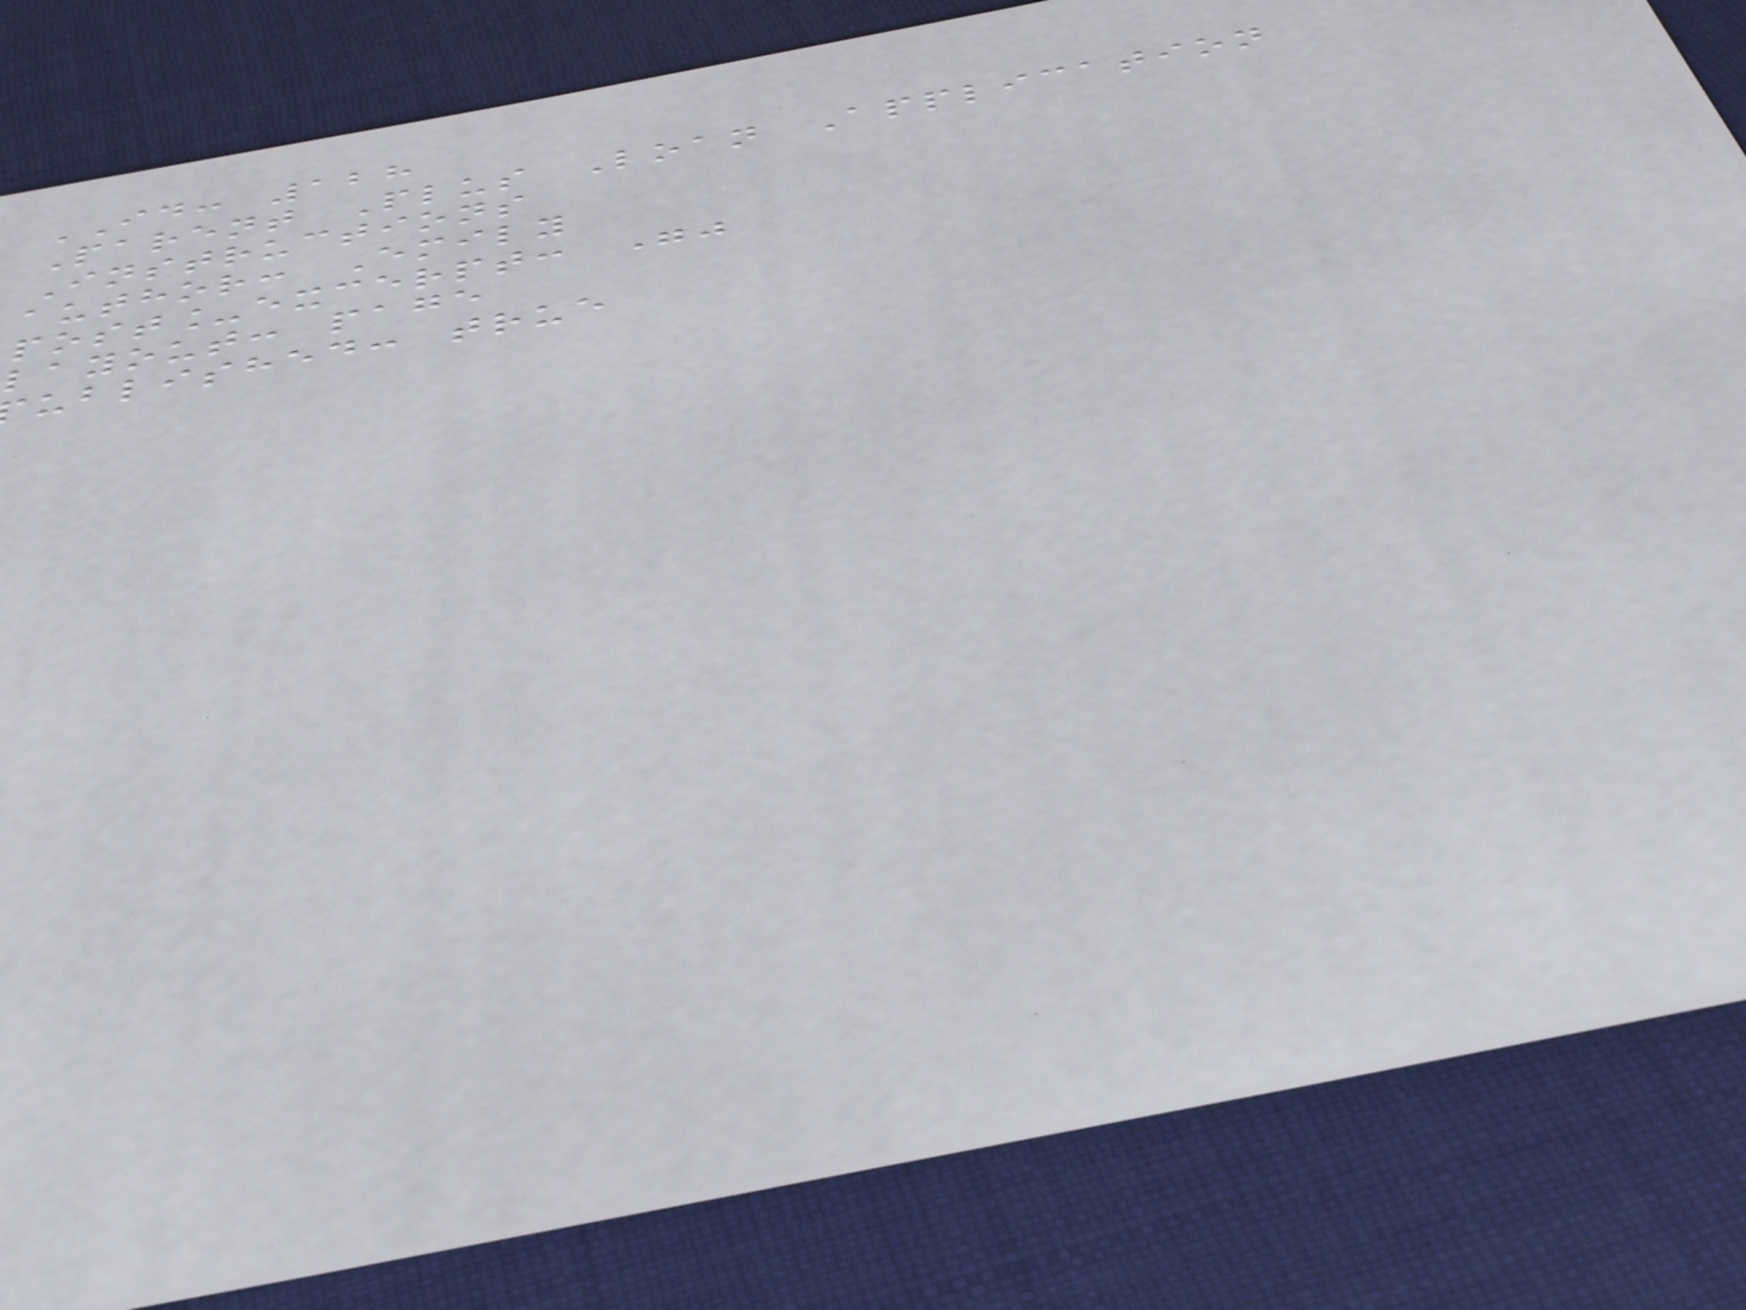ID: 128
Parent Plus Loan Application
Instructions
author: Emily
post_excerpt: ""
layout: page
ublished: true
